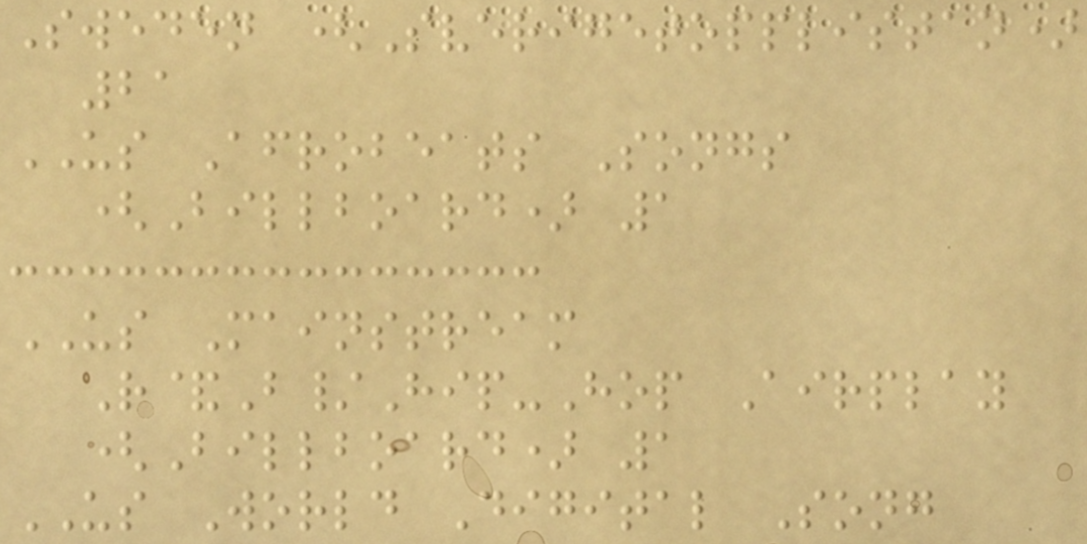Sweden (Sverigetopplistan)
21
US Afrobeats Songs
(Billboard) 1
US Mainstream
R&B/Hip-Hop Airplay
(Billboard) 1
US World Digital Song
